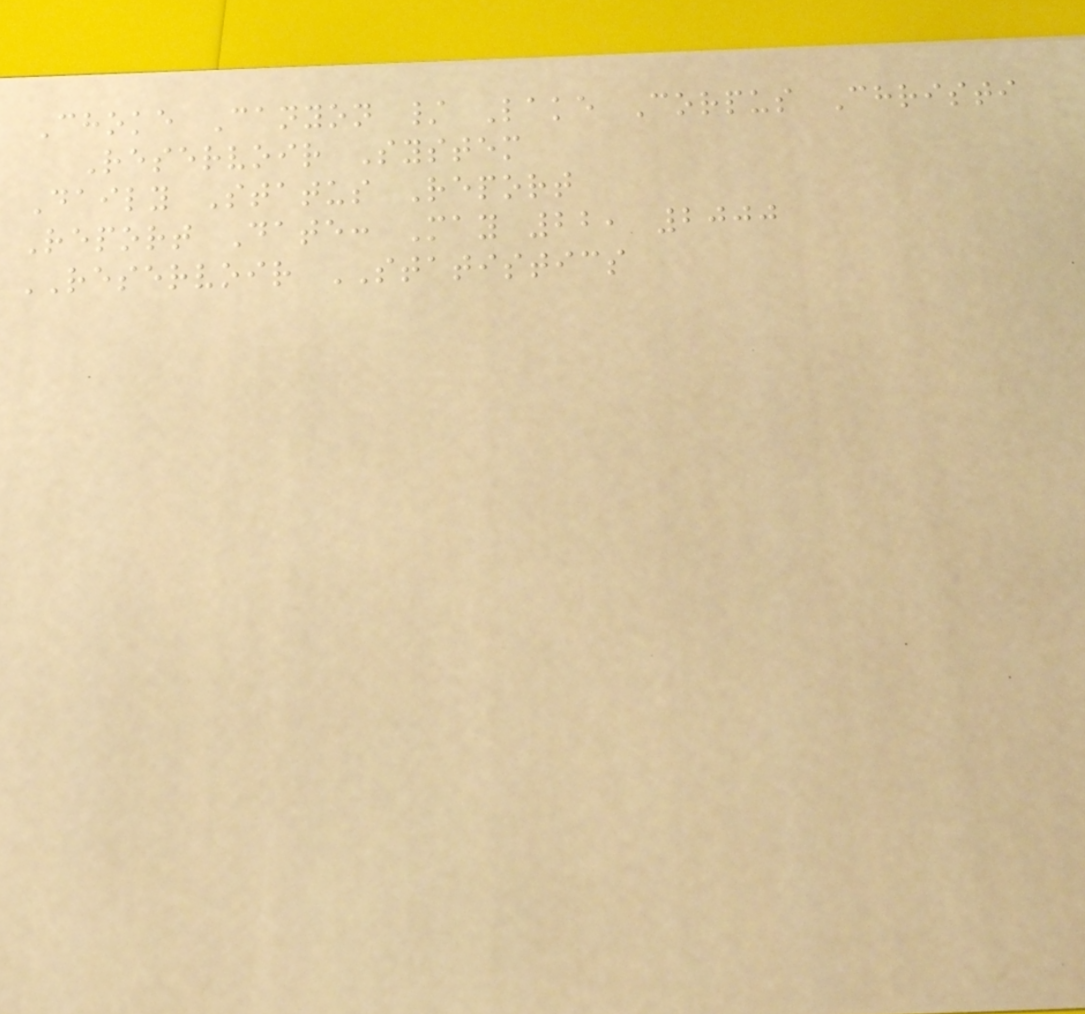Choke Canyon / Lake Corpus Christi
Reservoir System
Daily Status Report
Report Date: May 22, 2000
RESERVOIR STATISTICS
